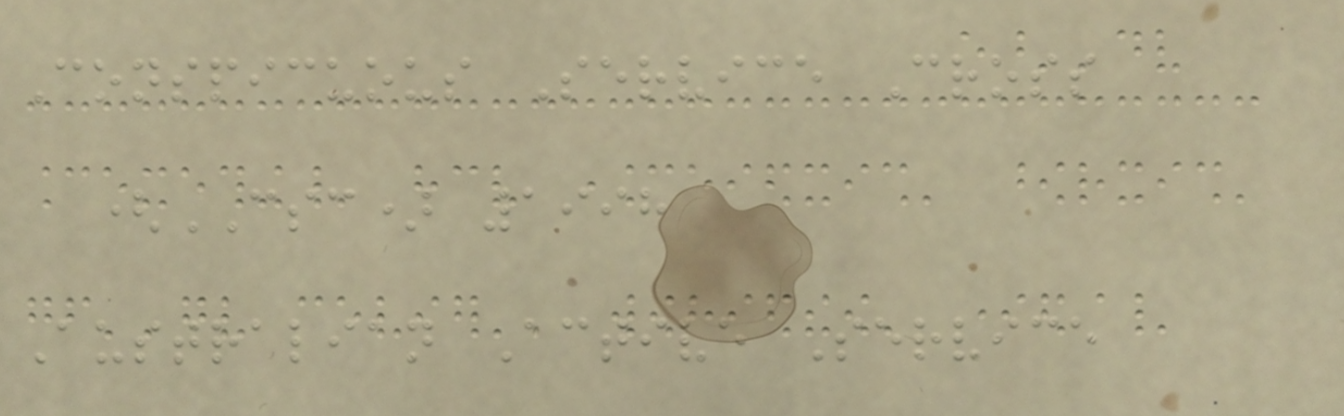Conspicuous Service Cross
(CSC) 1998
Australian Active Service
